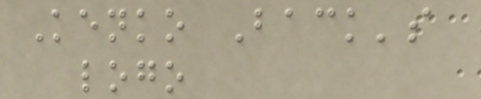Kenko Back's
logo
